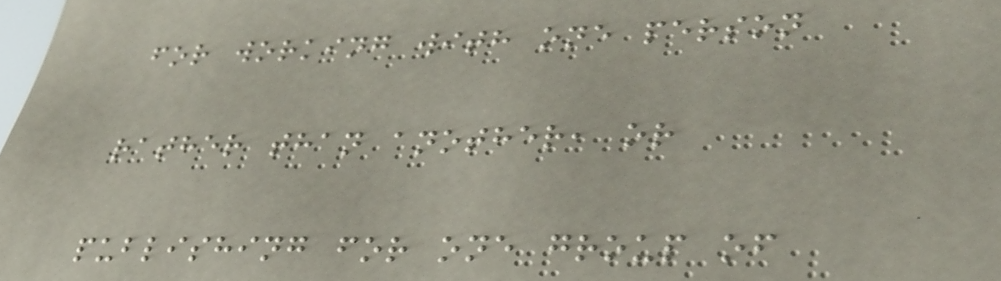for working with one person
rather than another, or
publishing for one group of
